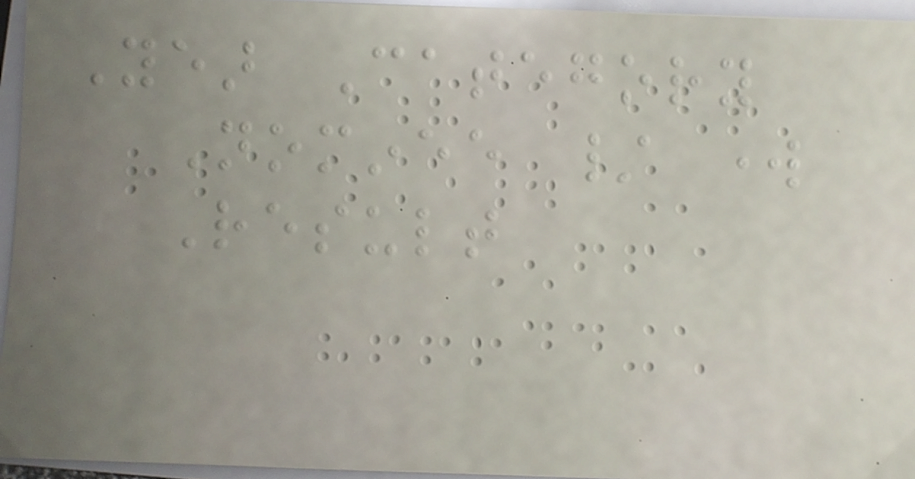Year Category
Nominee / work
Result
